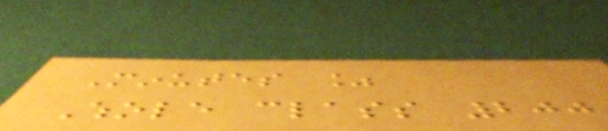Minutes %
Whole class 200
